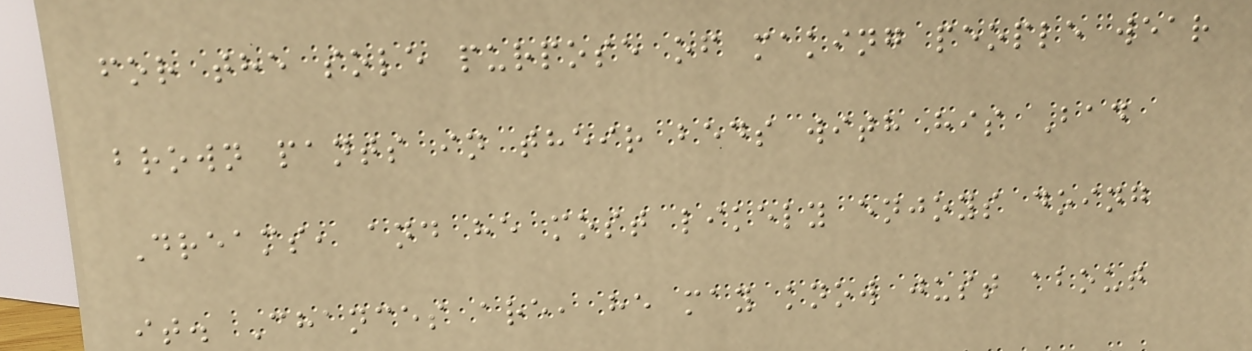for the sole purpose of making people wear
brown pants in their beds with his Bad
Dreams, and he most likely enjoys doing
it. Chances are, he may know just about
